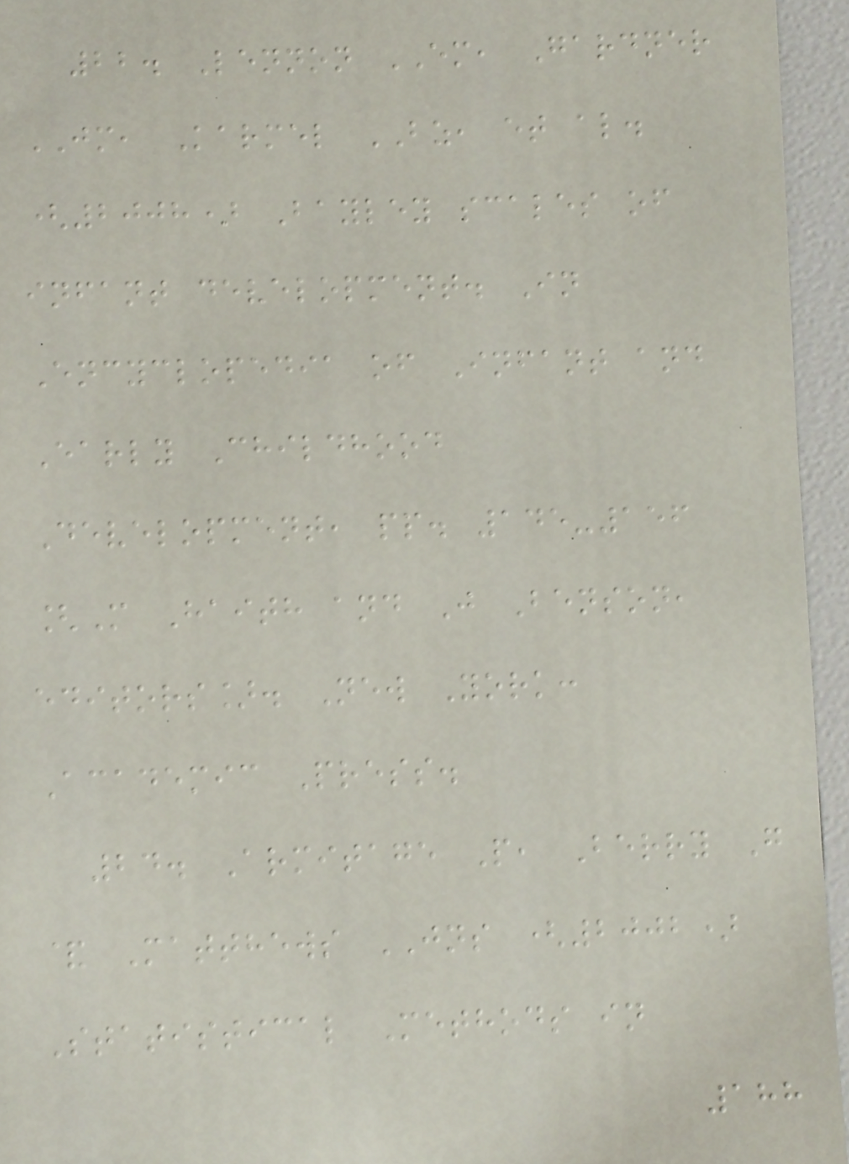22. Lennon EM, Gardner
JM, Karmel BZ, et al.
(2008) Bayley scales of
infant development. In
Encyclopedia of Infant and
Early Childhood
Development, pp. 145-156
[M Haith and J Benson,
editors]. New York:
Academic Press.
24. Armitage P, Berry G
& Matthews JNS (2002)
Statistical Methods in
188
